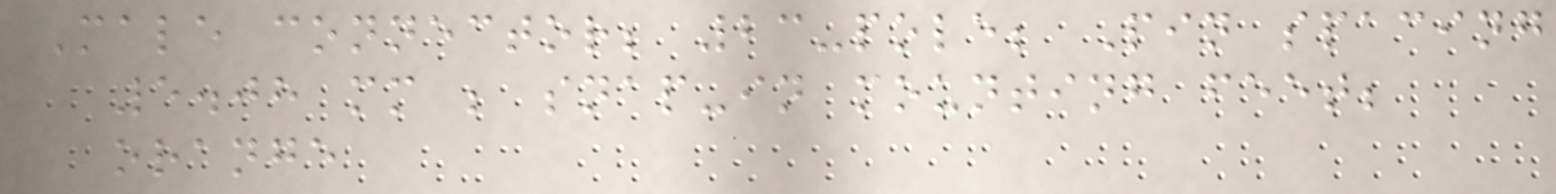Male connector; 23-pole; Pin spacing
5.08 mm ; snap-in mounting feet;
orange
